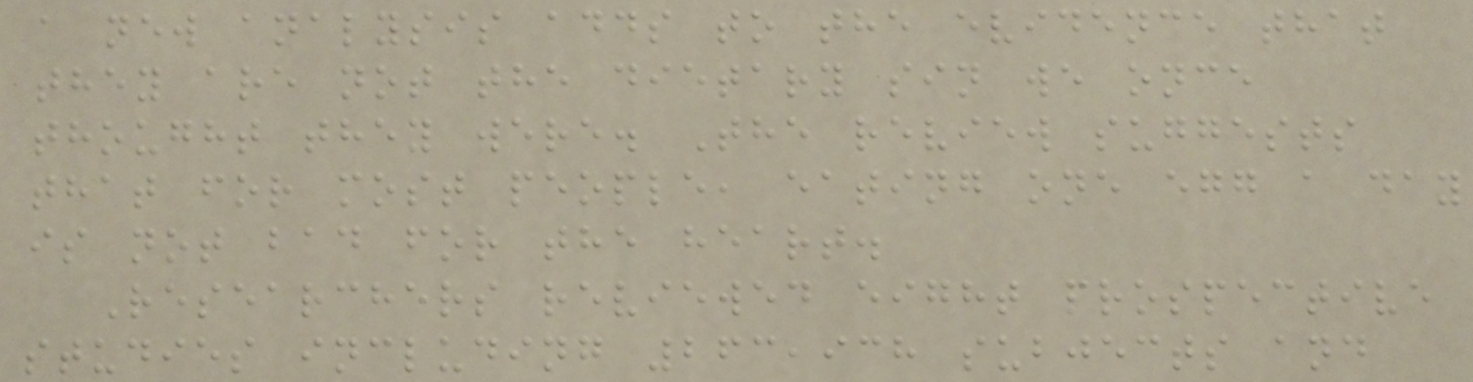a new analysis adds to the evidence that
they are not the dietary sin we once
thought they were. The review suggests
that for most people, eating one egg a day
is not bad for the heart.
Researchers reviewed eight prospective
studies including 263,938 subjects and
